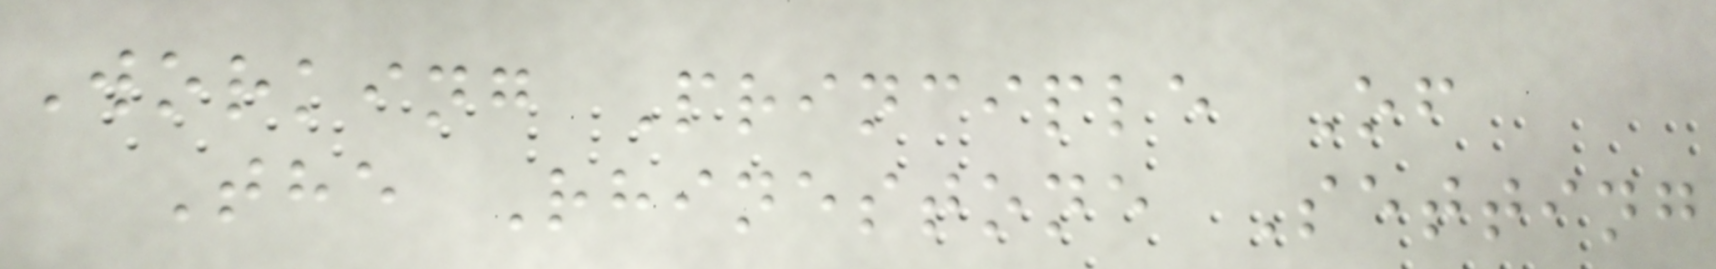Working Principle Of
The Rhinestone Setting
